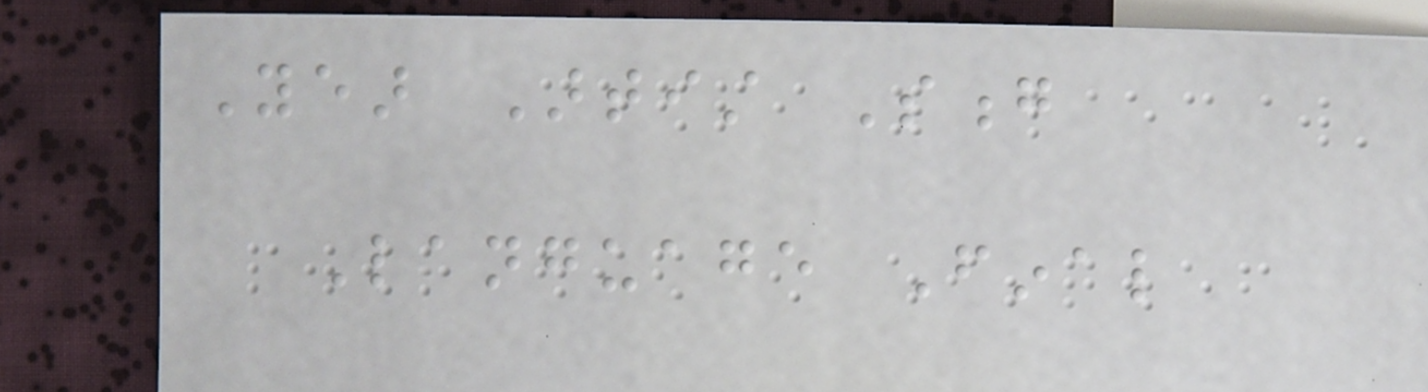Year Artist Song
Language Final
